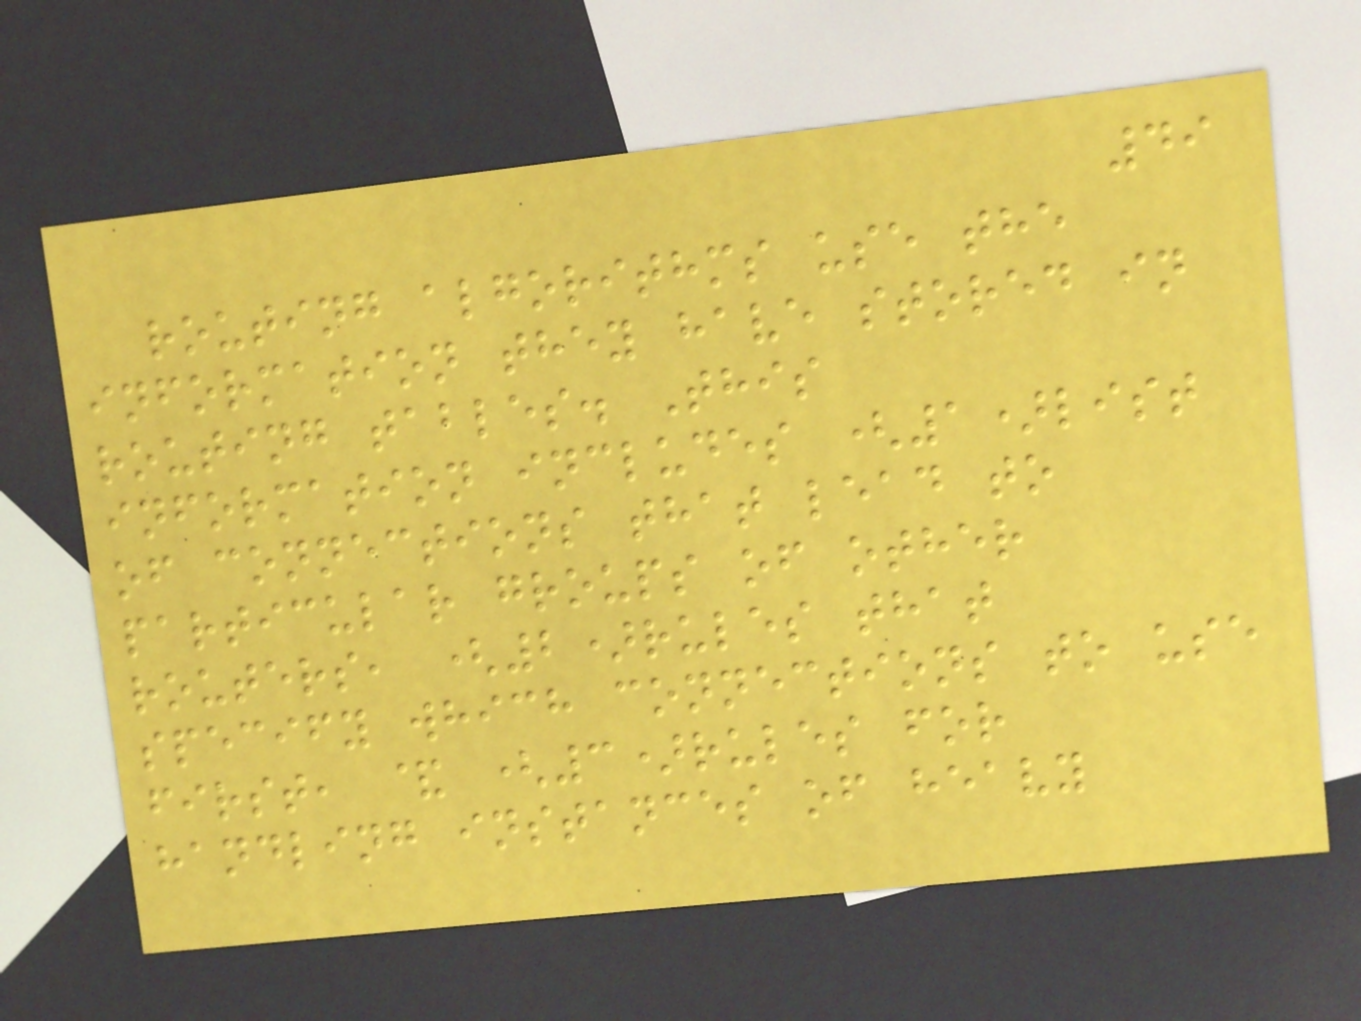49
routing algorithms use the
information they have stored in
routing tables. This
information includes (1)list
of connections that lead to
particular groups of other
routers, (2)rules that
specify which connections to use
first, & (3)rules for
handling instances of heavy
